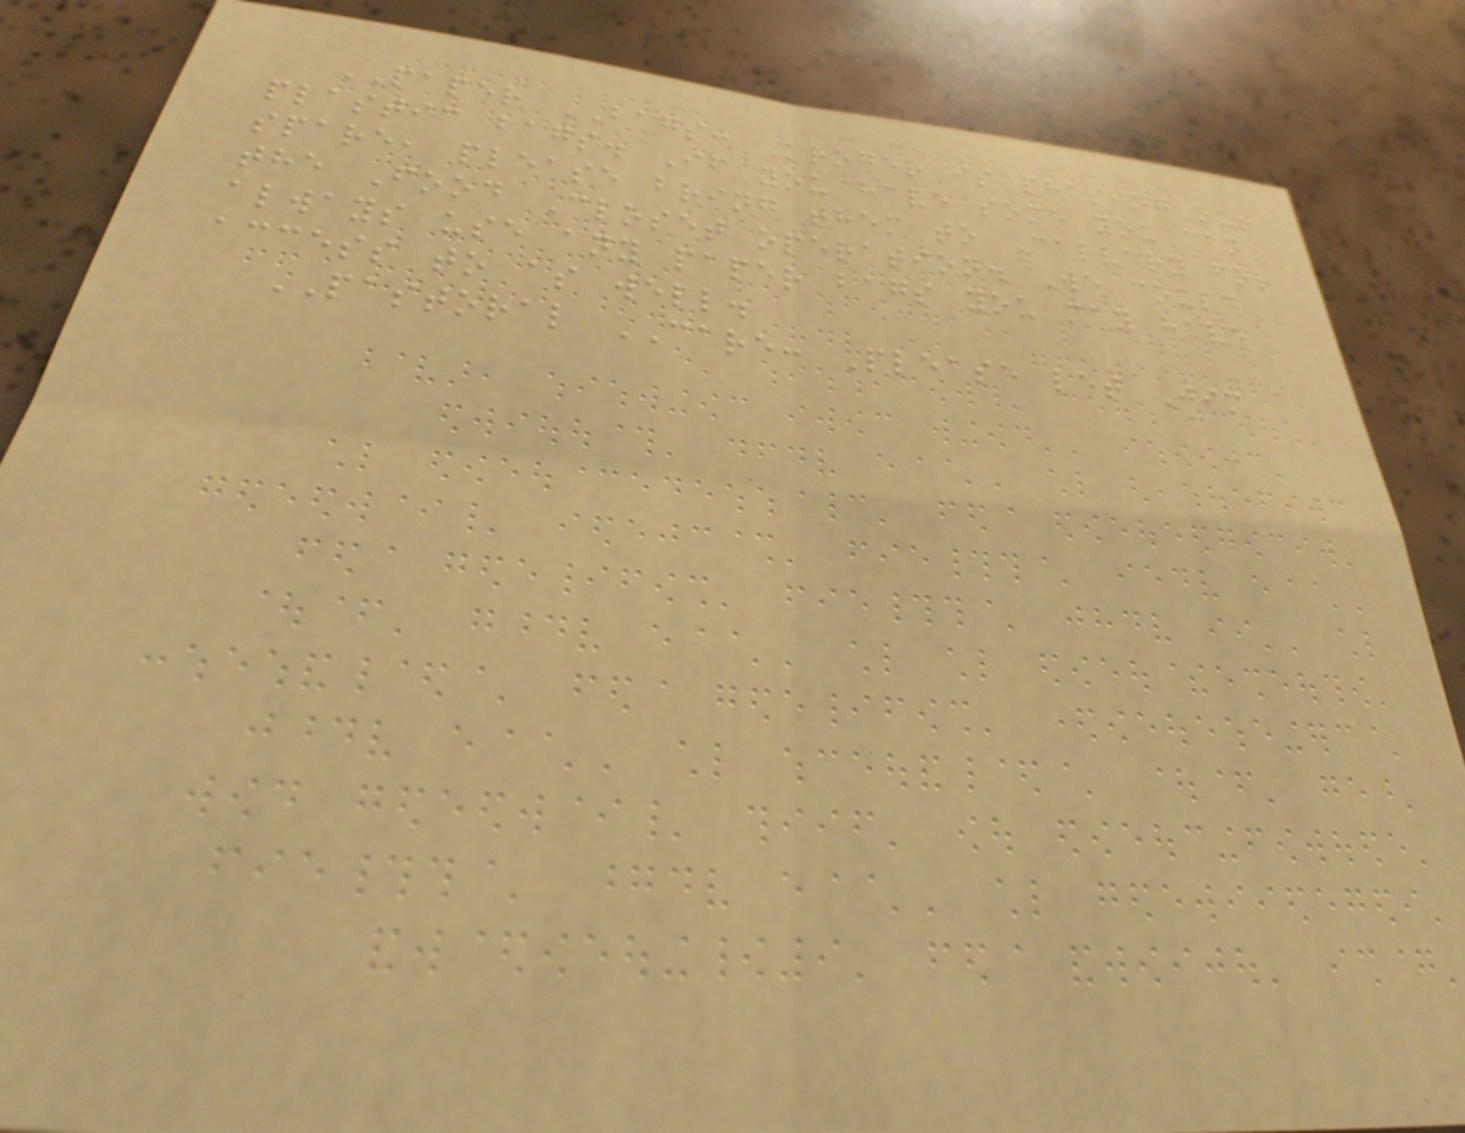PAPER BAGS: Kroger is phasing out
plastic bags. If you have some you can
spare, please bring them to Calvary for
the Food Closet operation. We could
always use any paper bags you may have
access to as well.
PASTORAL CARE: Please let Jim
